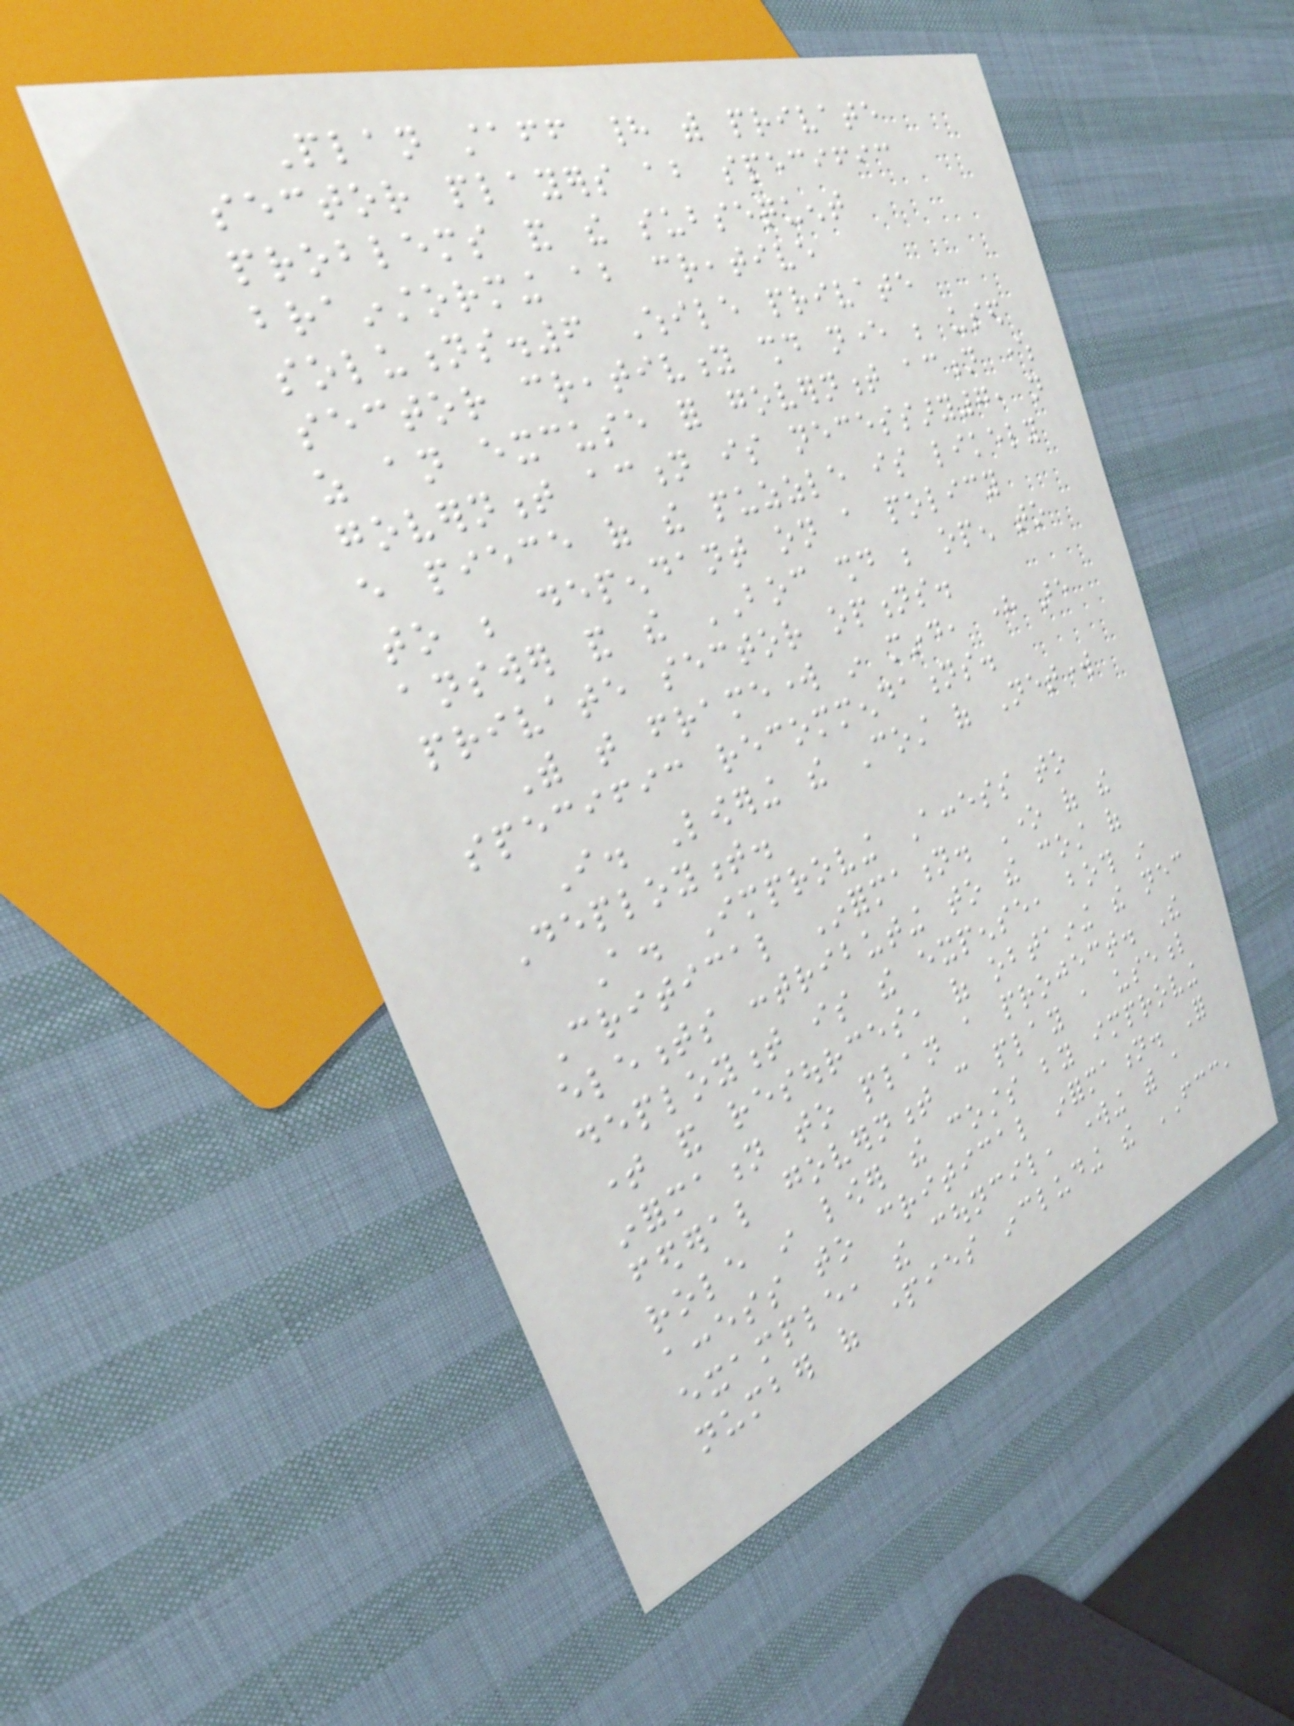Plan staff had with private
sector players about specific
problems and the subsequent
brainstorming about creative
solutions.6 While private
sector creativity should never be used
as an excuse for government action where
government action is necessary7, not
every piece of the puzzle is likely
to be dependant on a policy
answer and the BOC should be open to
private sector options.
With that framework in mind, here are
specific recommendations.
I. Lowering the Cost of Network
Deployment.
A. Improving Access to
Critical Information. One of the
elements contributing to the cost of
deployment is the expense, both in
time and resources, of obtaining the necessary
information to plan a project. The
federal government can play a useful
role in lower the costs by improving
access to critical information. For
example, the council, working with a
number of parties including the FCC,
